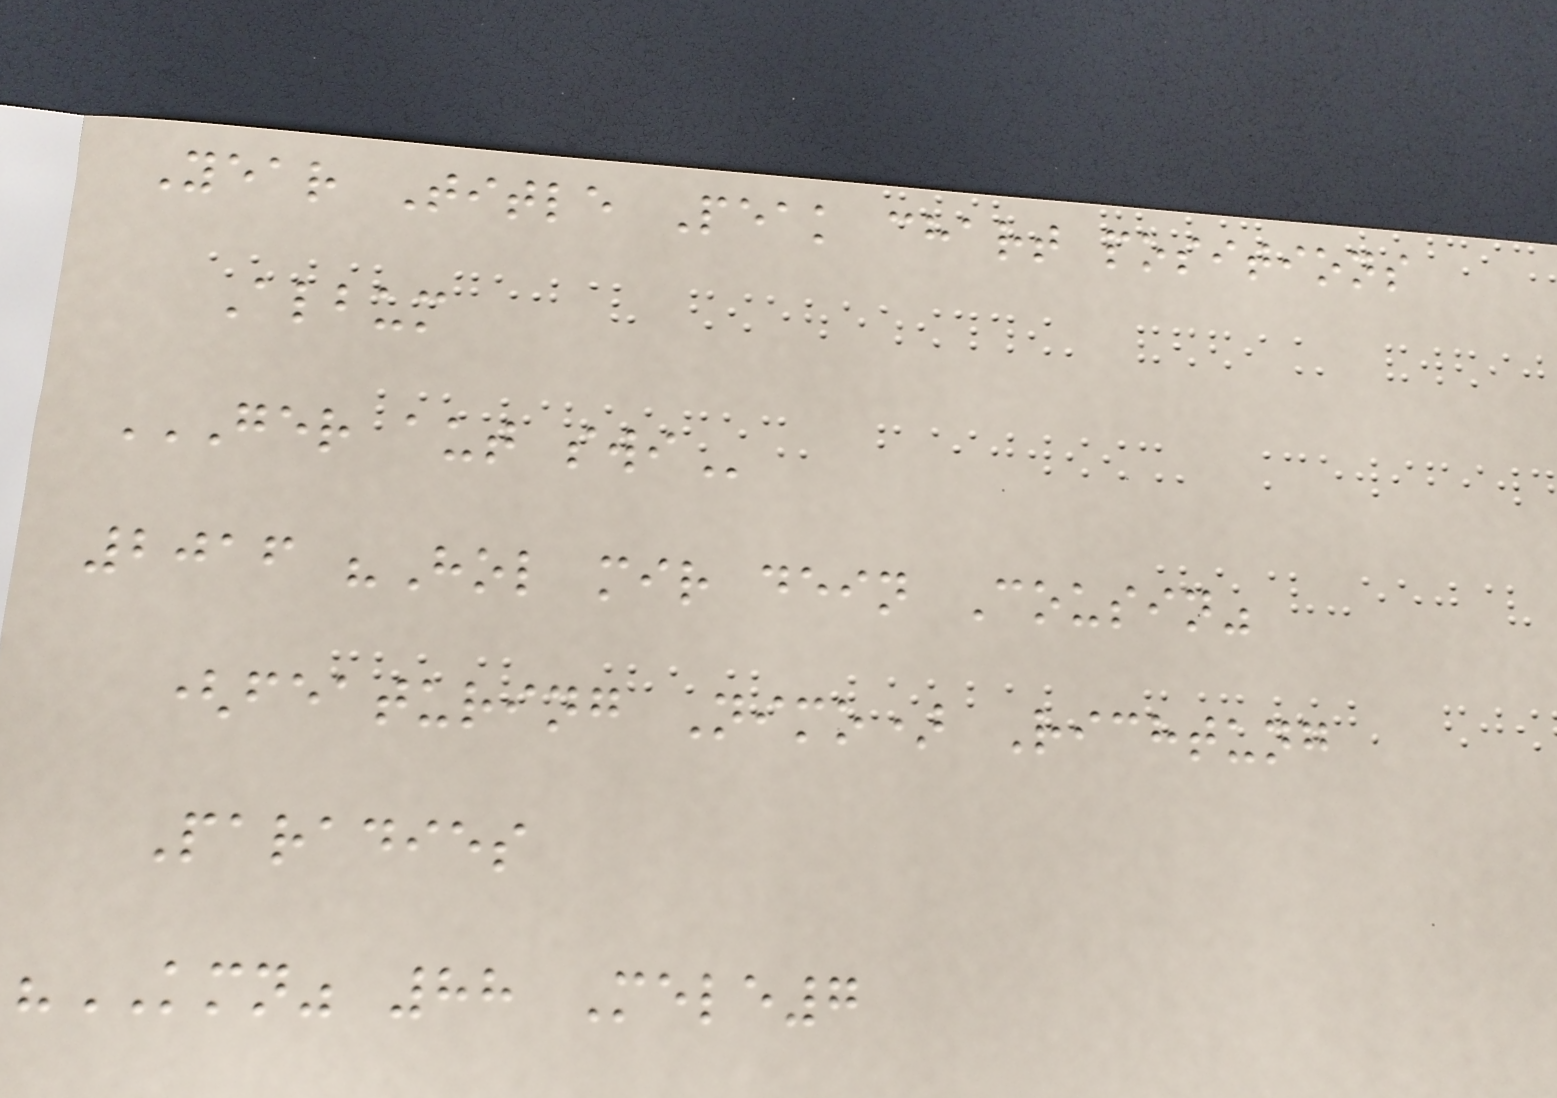Year Title Peak chart positions
Album
GER AUT SWI
2016 "Hol mir dein Cousin"
(featuring Nimo) Richtung
Paradies
"KMN" 88 Mele7
